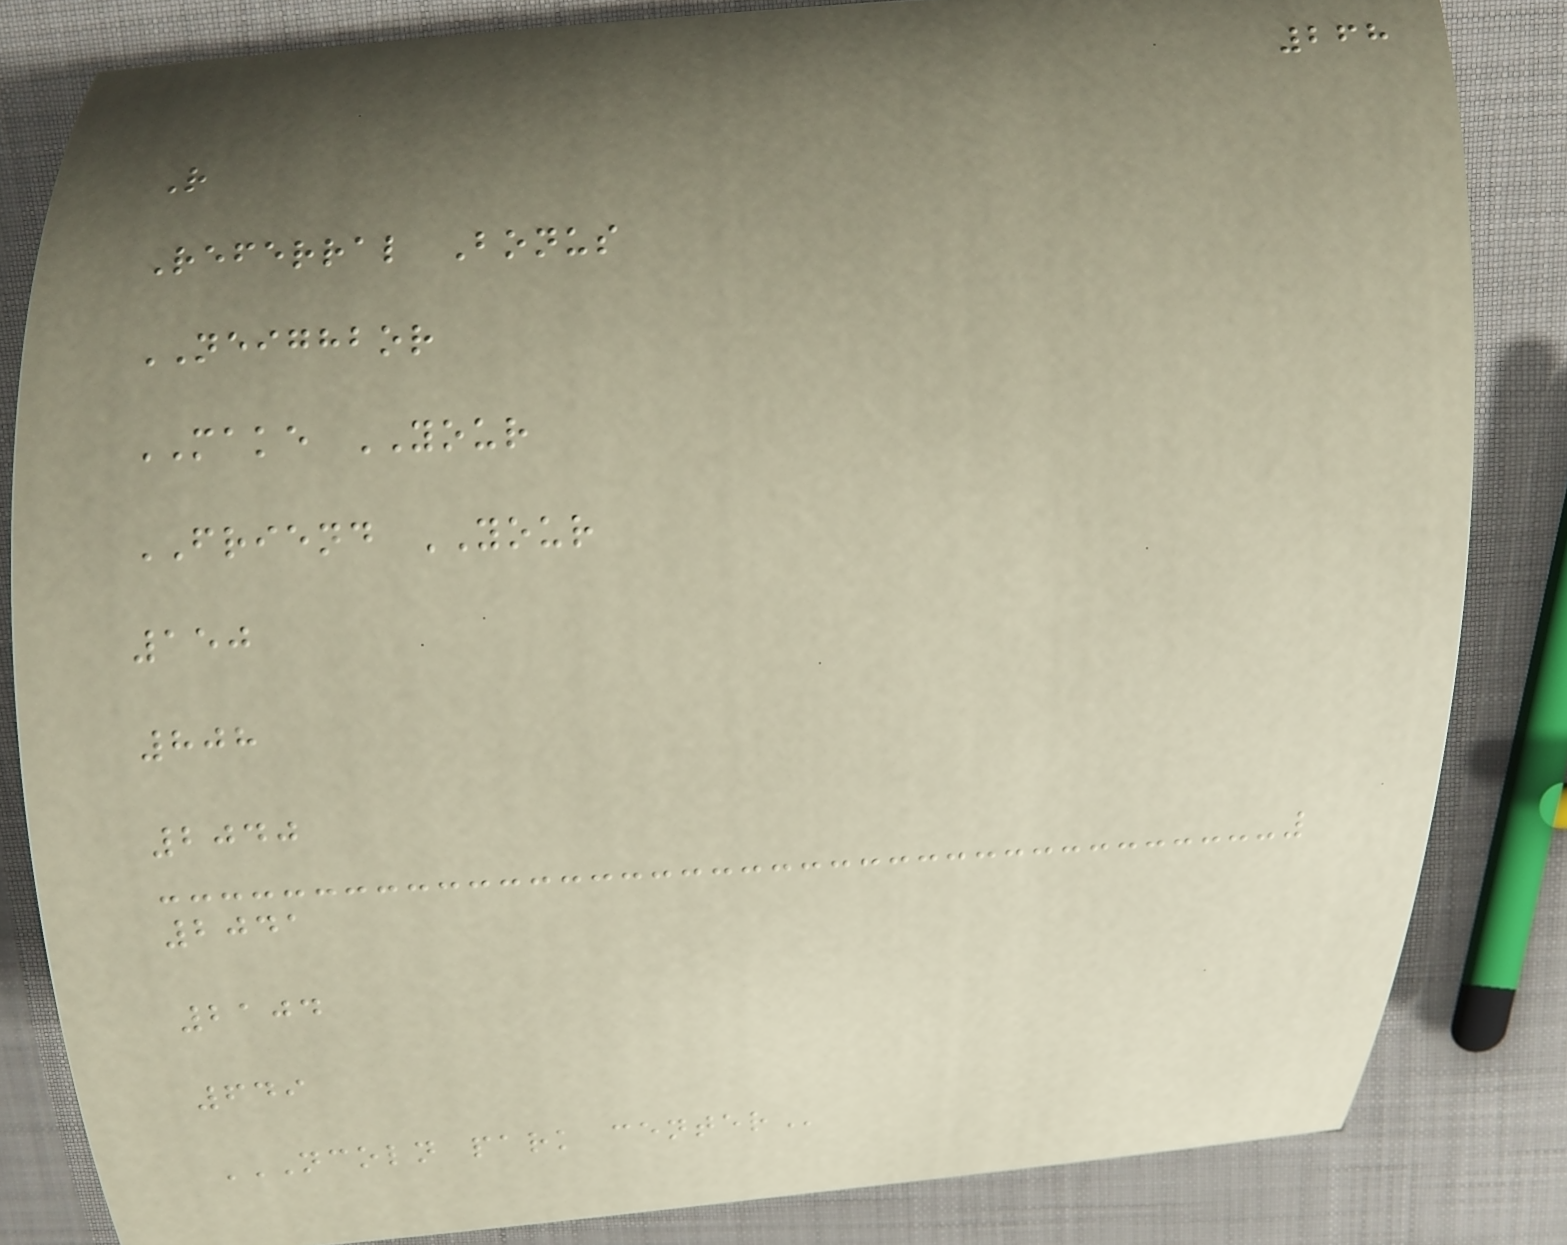268
R
Referral Bonus
NEIGHBOR
MAKE YOUR
FRIEND YOUR
150
808
2040
2041
2104
649
NCOLN PARK CENTER
